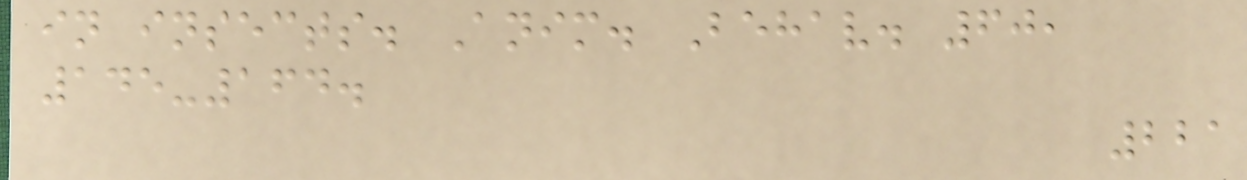in insects. Anim. Behav. 60,
145-164.
221
